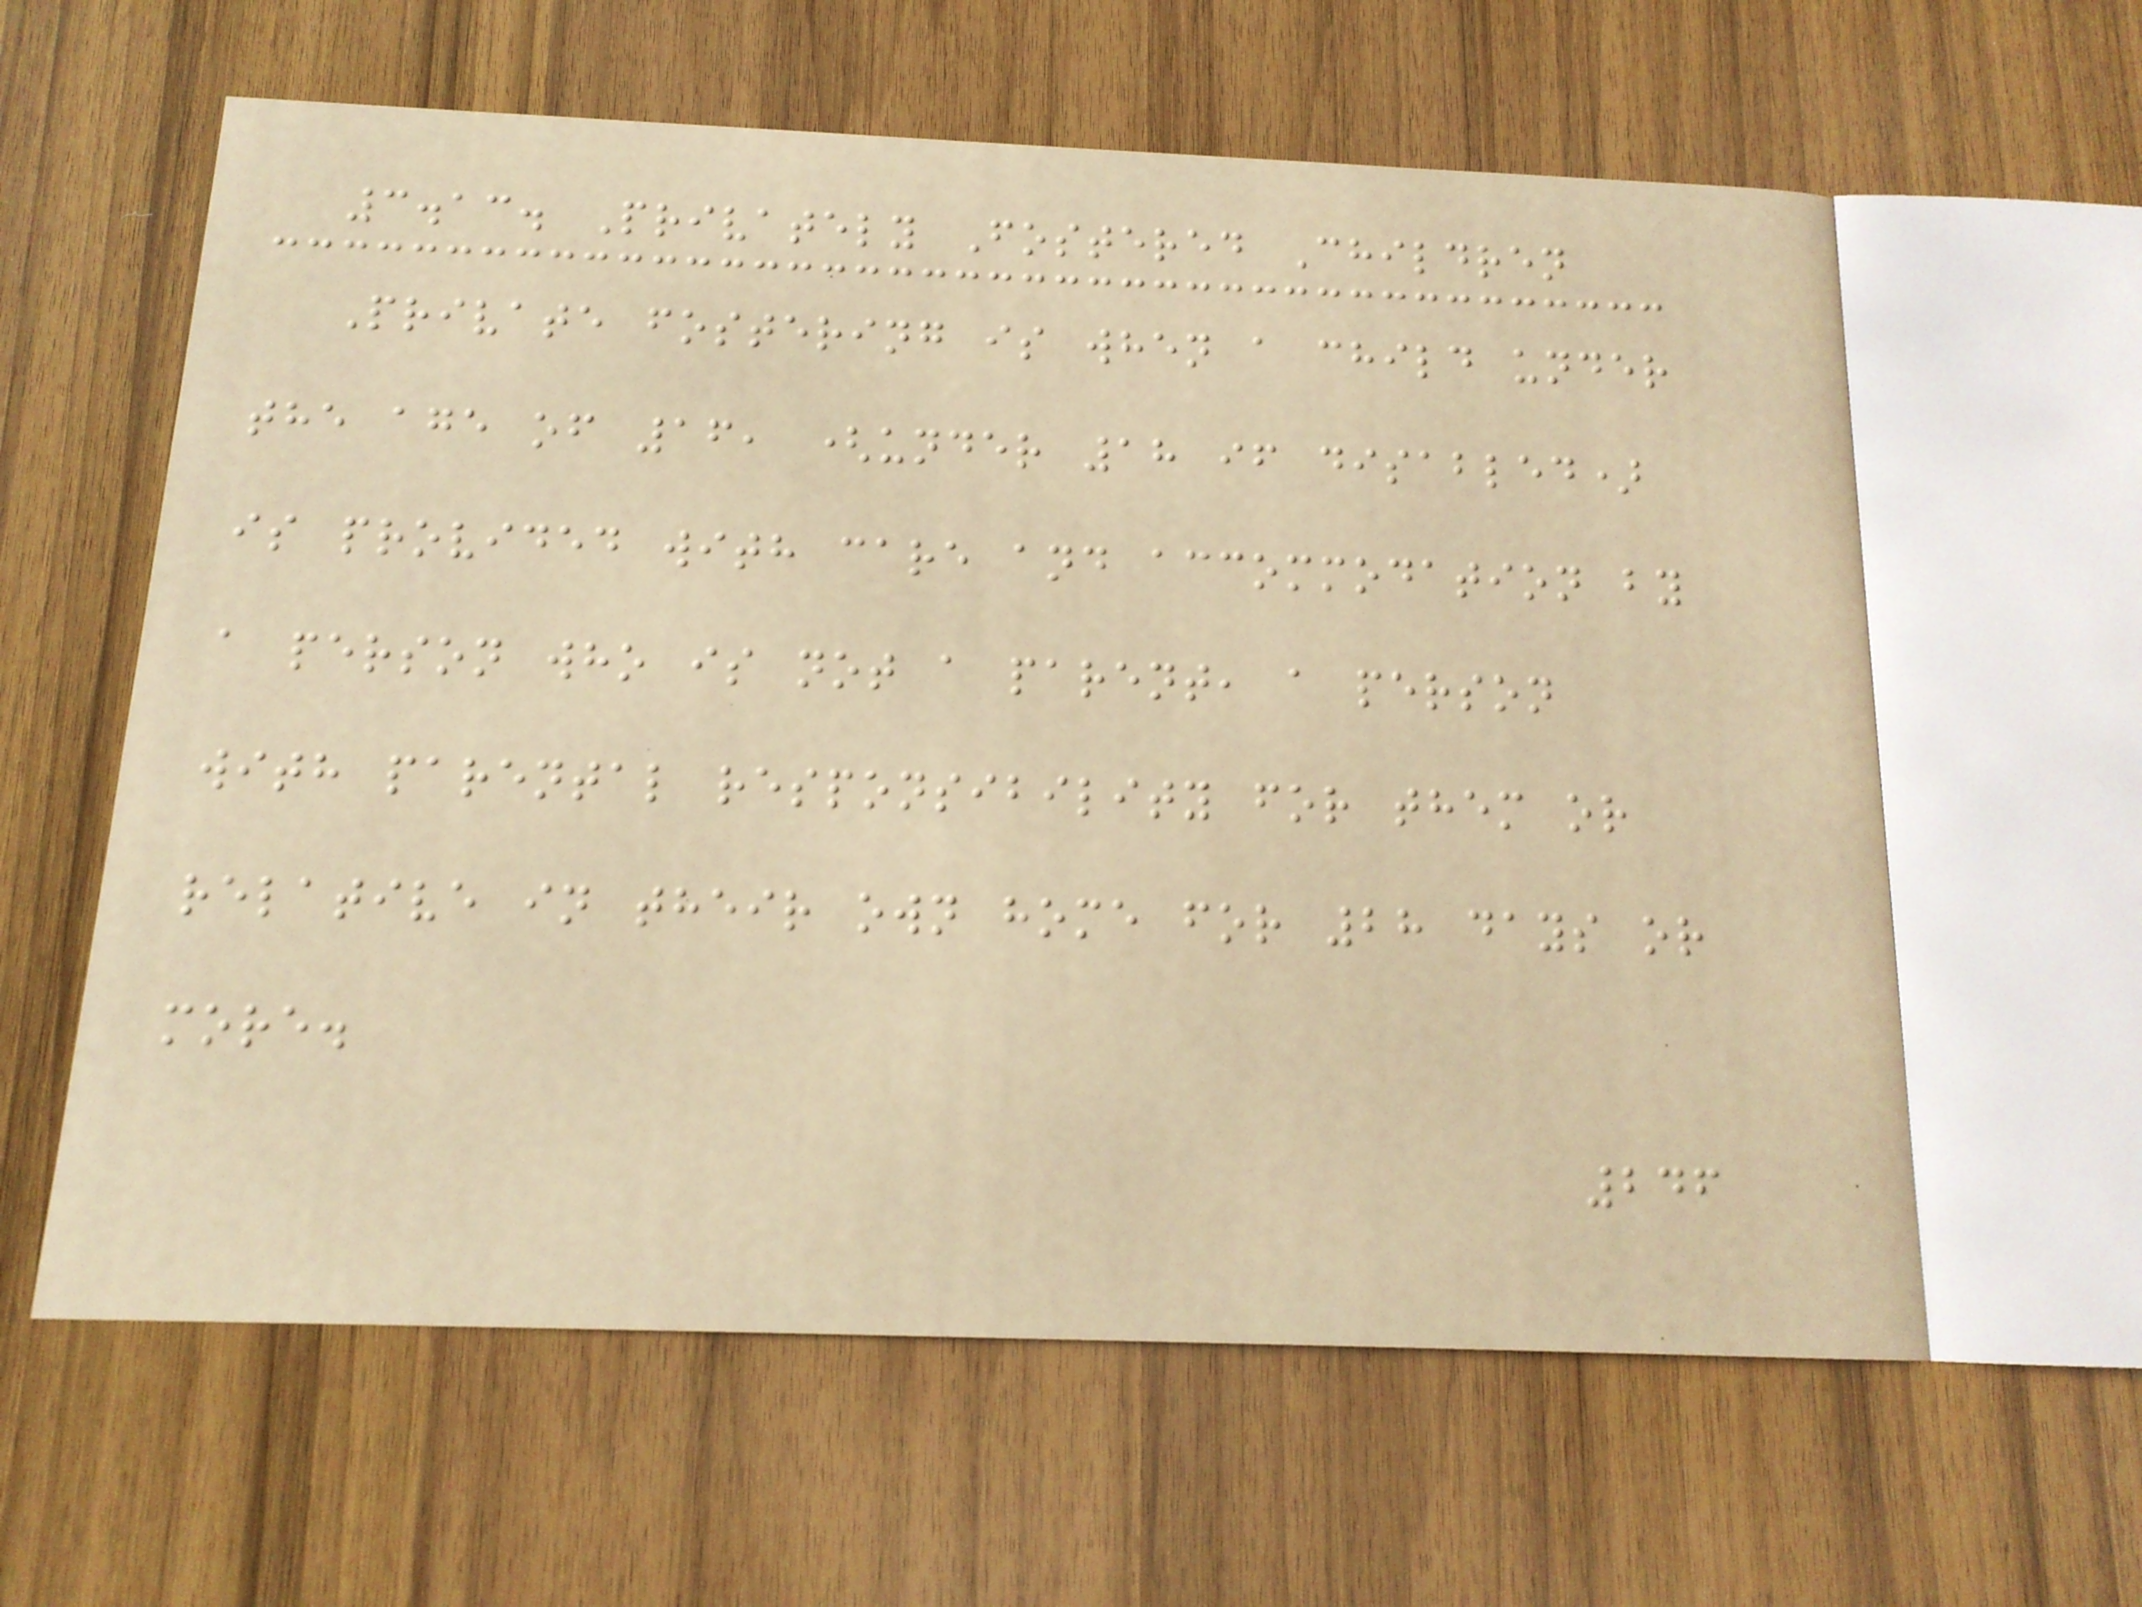3.13. Privately Fostered Children
Private fostering is when a child under
the age of 16, (under 18 if disabled)
is provided with care and accommodation by
a person who is not a parent, a person
with parental responsibility for them or
relative in their own home for 28 days or
more.
246
